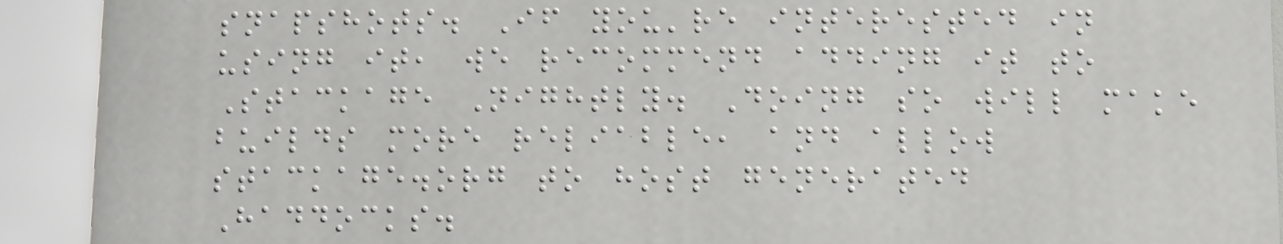snapshots. If you're interested in
using it, we recommend adding it to
Stackage Nightly. Doing so will make
builds more reliable, and allow
stackage.org to host generated
Haddocks.
